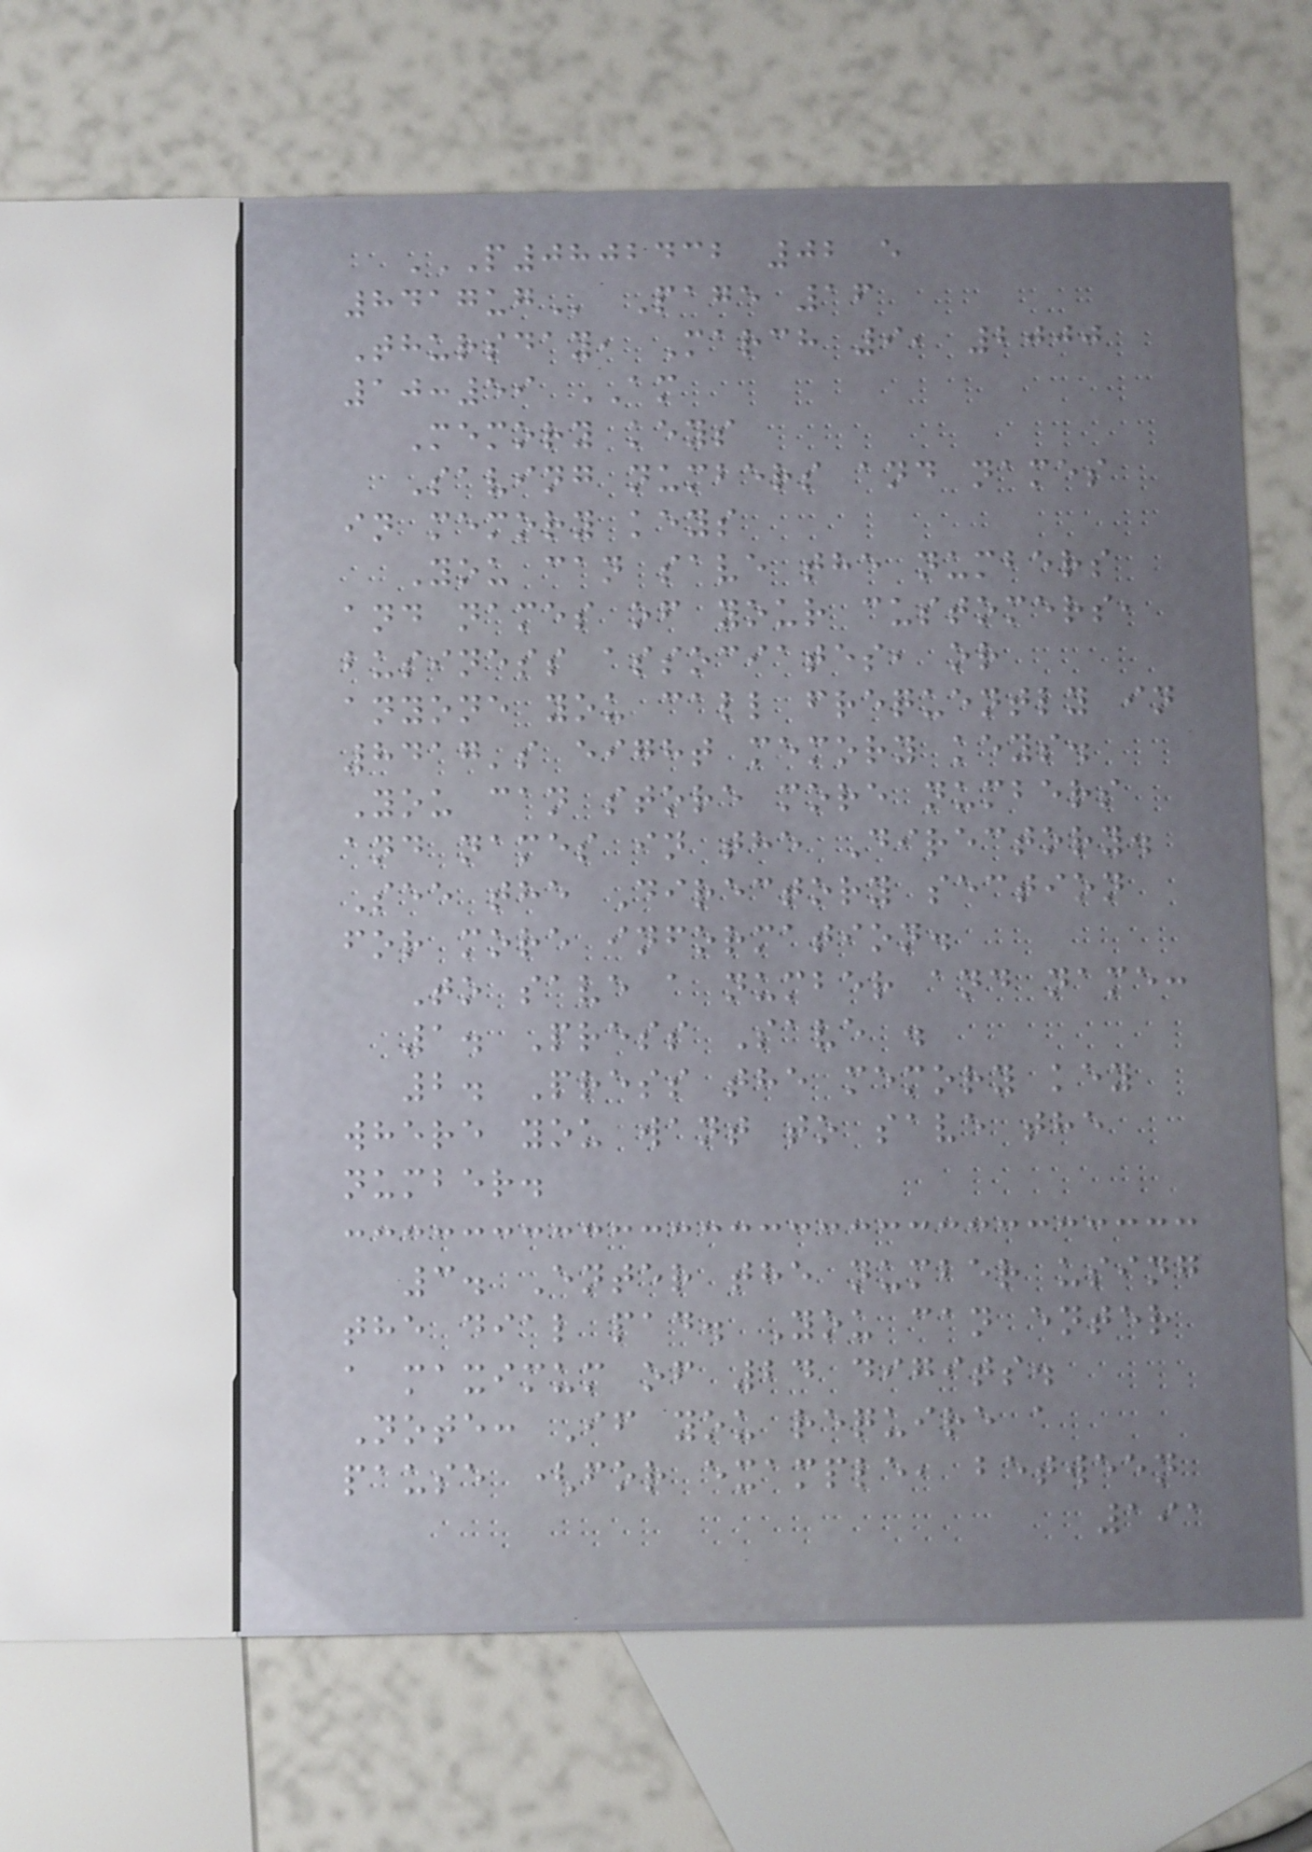P0802432 02 E
8417UG Page 16
Thursday, March 9, 2000
10:59 AM
Memory keys
Saving numbers and names
in memory keys
You can save the numbers
and names of your customers,
business associates, or
anyone you call frequently in
8417's eight memory keys.
You can store more numbers
and names in the Directory.
See the Directory section
for more information.
To save a number and name:
1. Press Save .
2. Press the memory key
where you want to save the
number.
3. Enter the number using
the dial pad. You can enter
a maximum of 24 digits.
Note: If you require a
pause (for example, between
191
